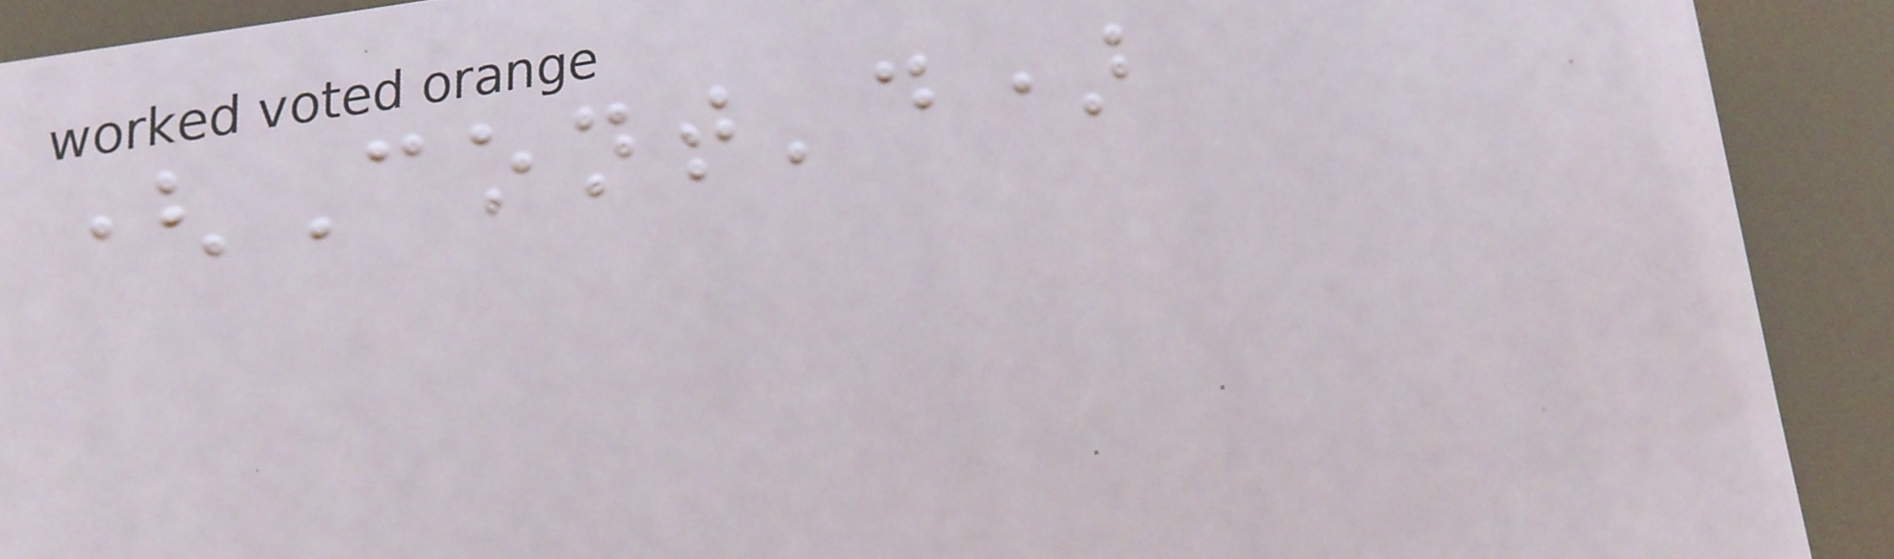(Cont'd)
